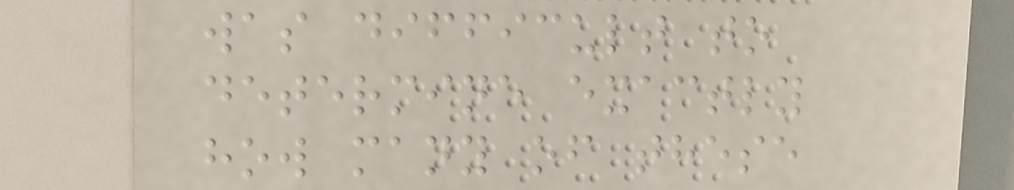was difficult to
determine exactly
how many of these
